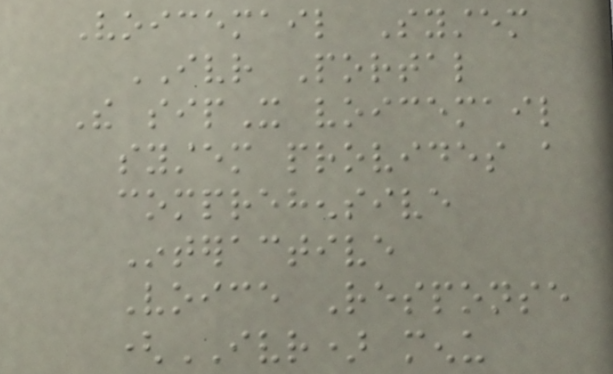Voicemail System
IVR Portal
The sipX voicemail
system provides a
comprehensive
Interactive
Voice Response
(IVR) menu
